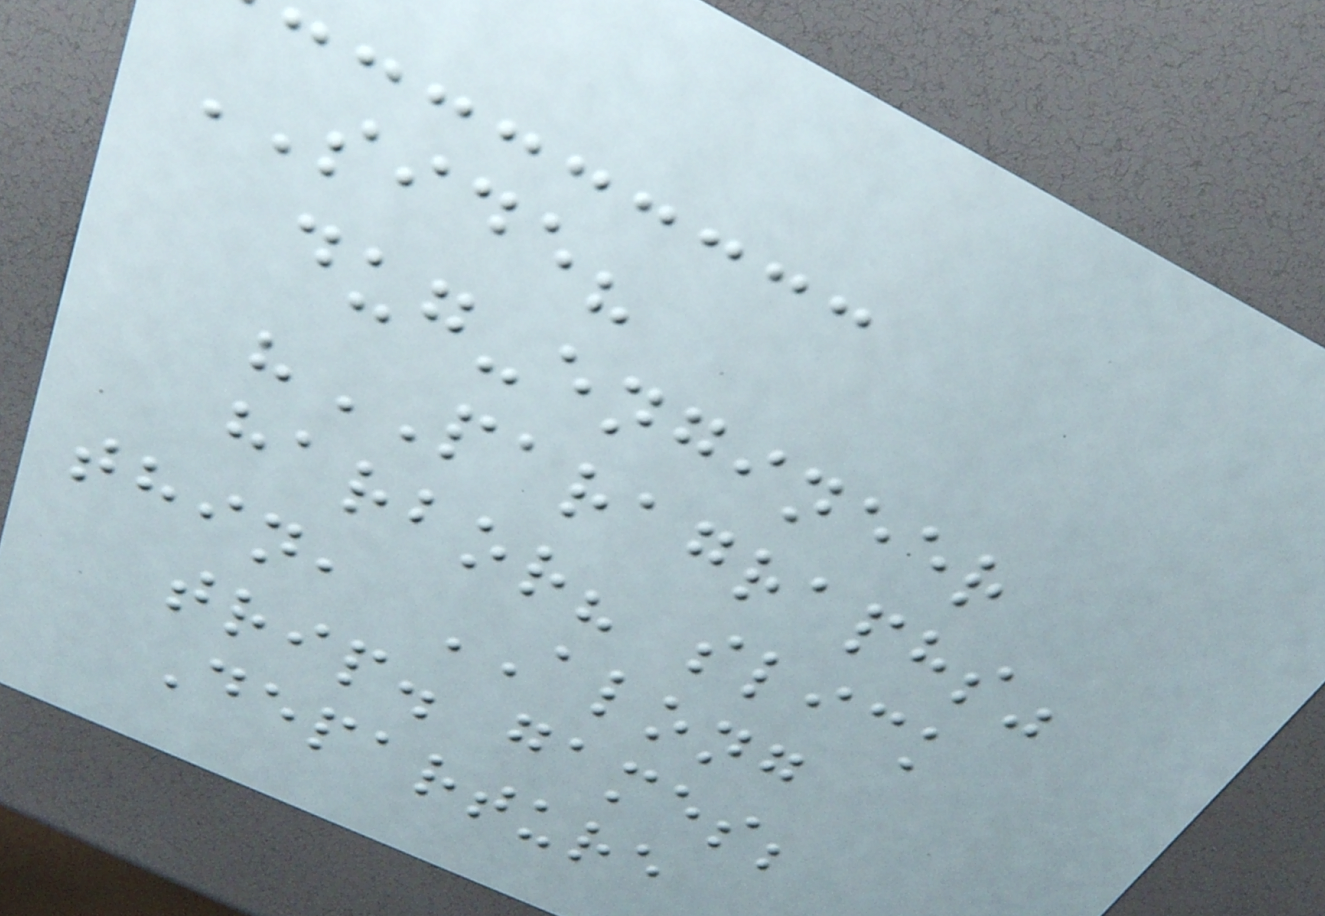SIDE?
dug-engineer
"PARAGRAPHS"
harbor? slick
thin, ALONG
trip. games;
Departure
